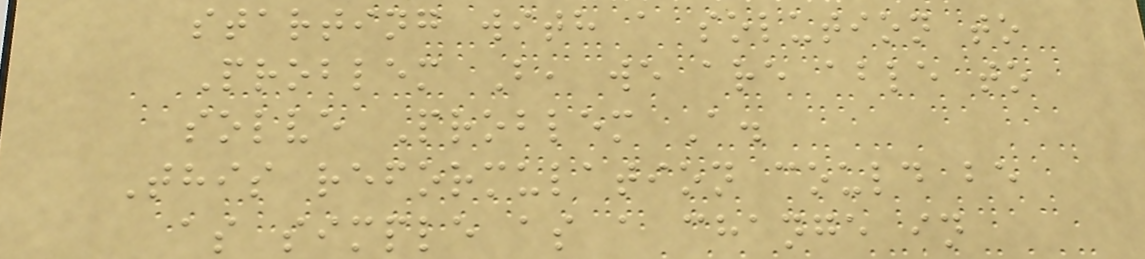starting with a solution to
Problem B, we are able to
solve Problem A.
This reformulation could be
as simple as a change in
